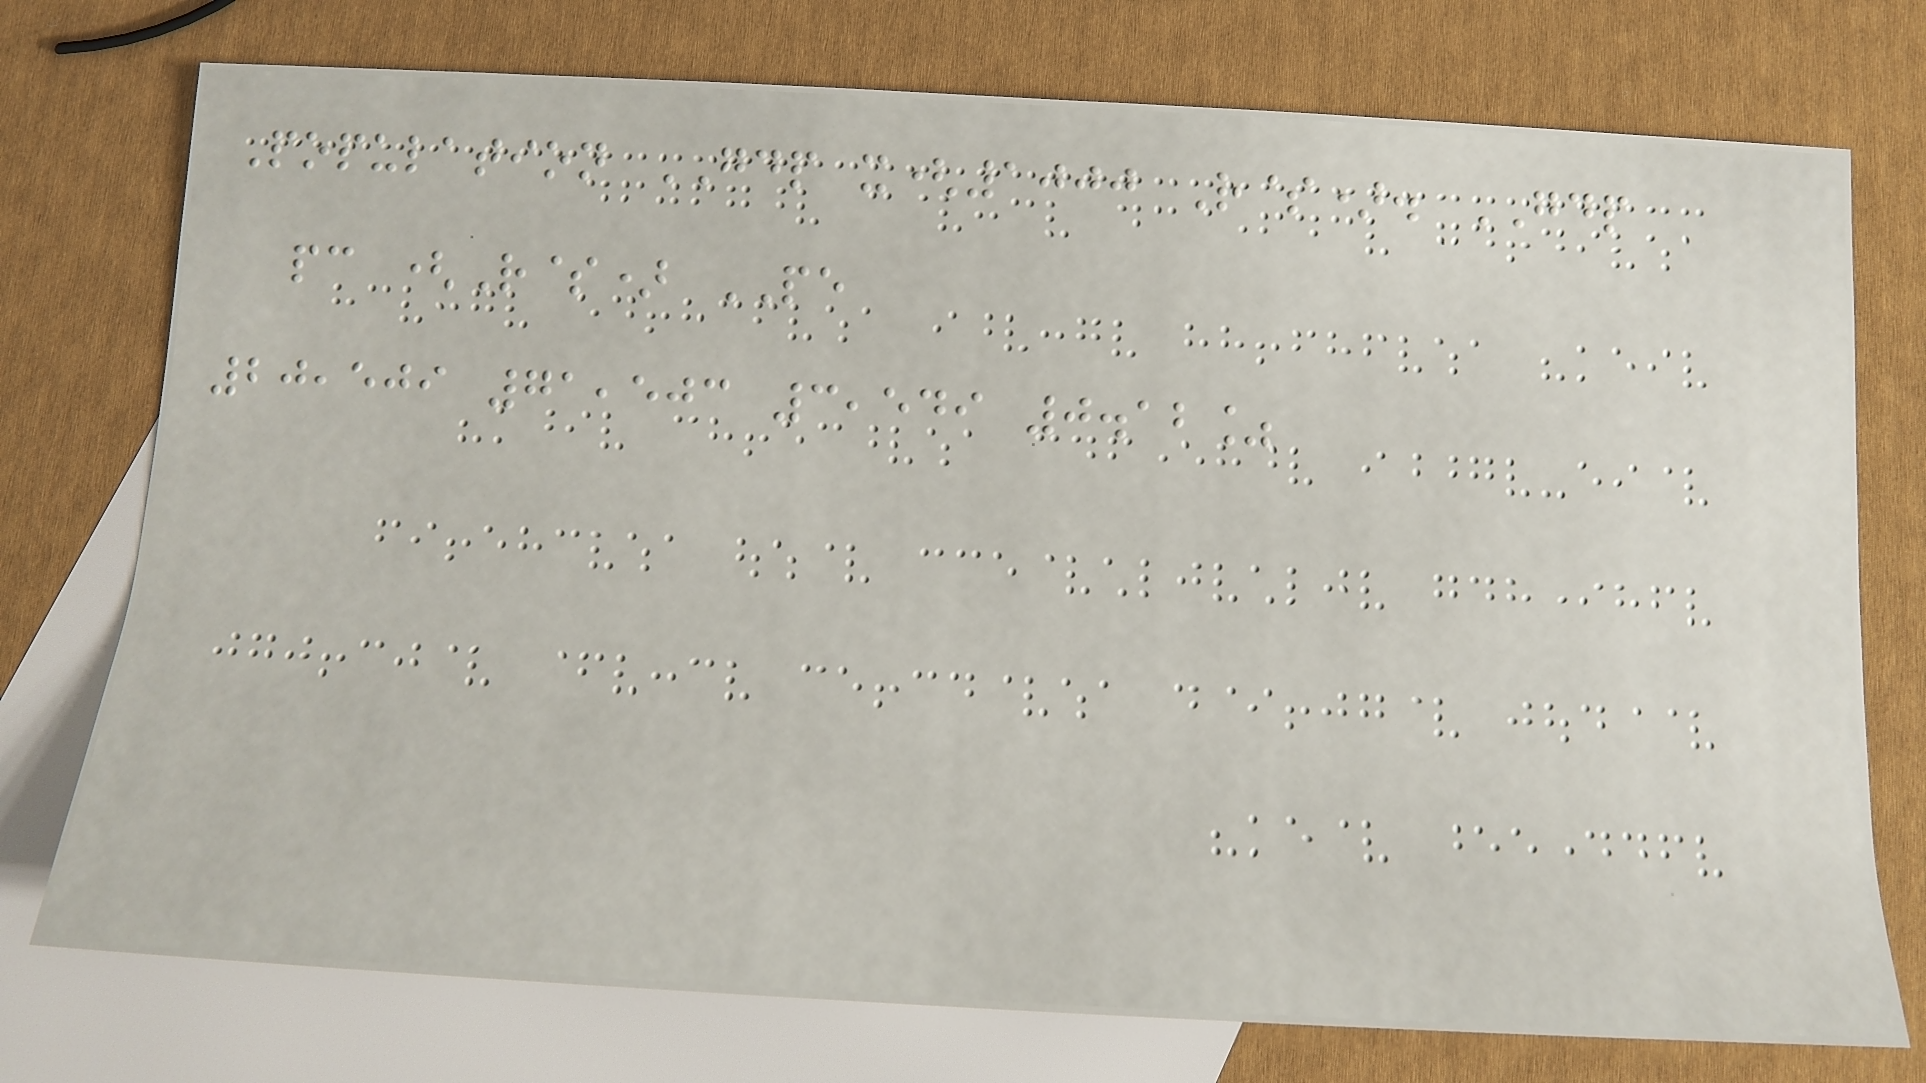Population GDP x(1000 R$). GDP
pc (R$) PE
20,509 71,503 3,549 0.12%
